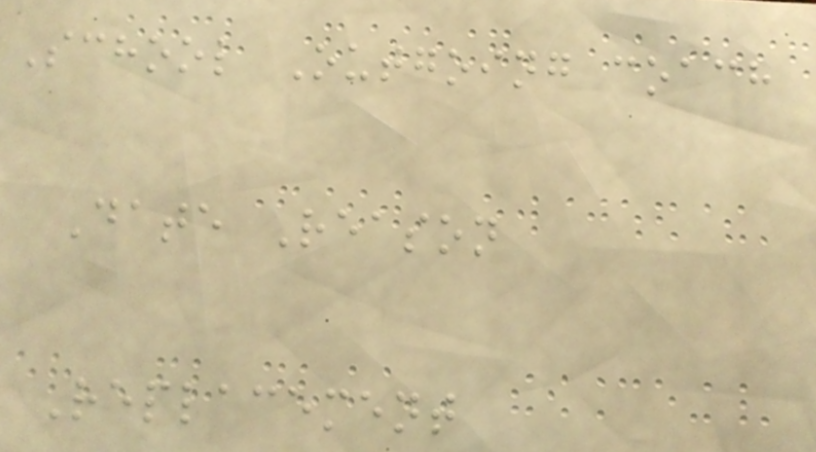School Outgoing coach
Date Reason
Replacement
